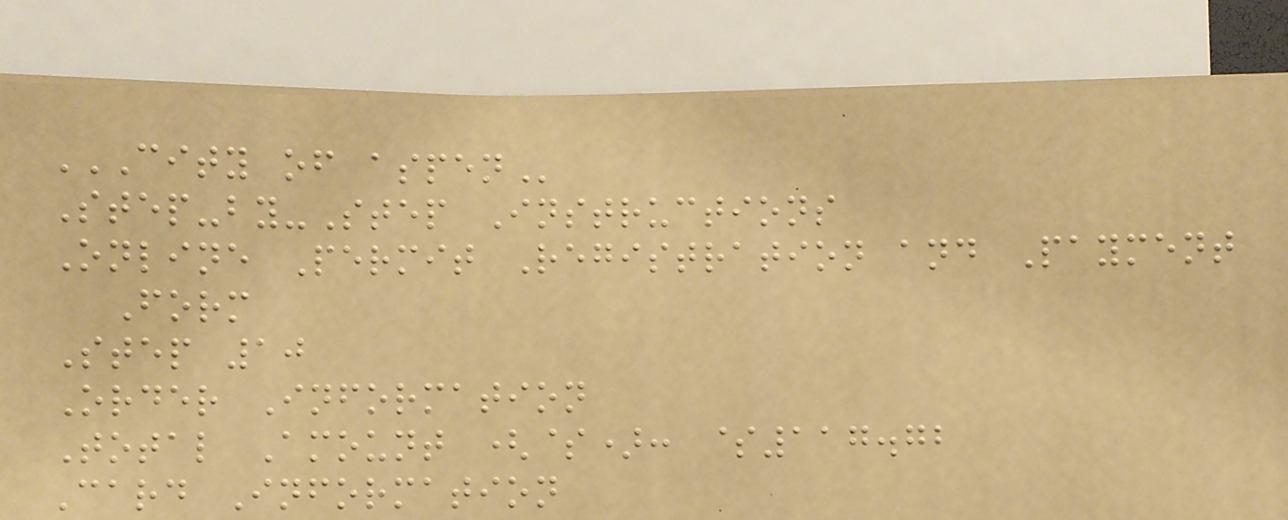CITY OF ASPEN
Step-by-Step Instructions
Online Permit Registration and Payment
Form
Step 10
Order Information
Total Amount ($): $117.72
Card Information
